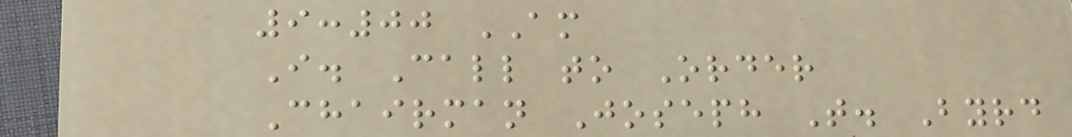9:00 AM
I. Call to Order
Chairman Joseph T. Byrd
